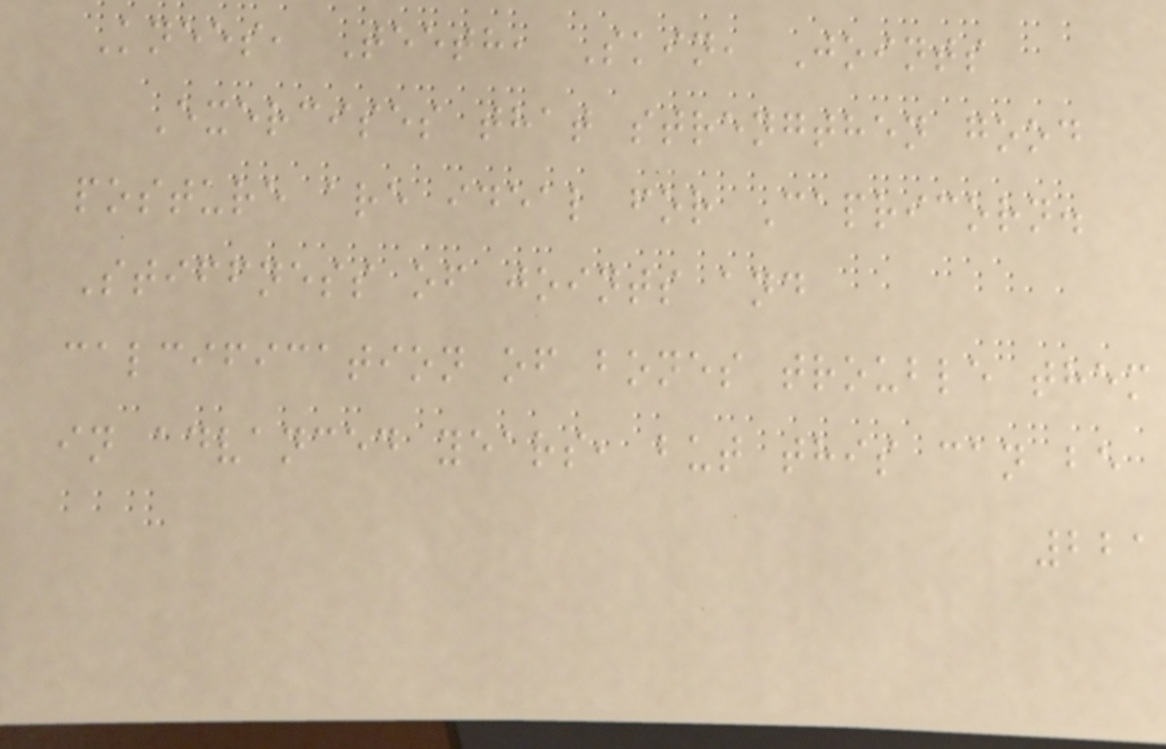Knees, Teeth, Skin, Joints
Exercises that strengthen good
posture are ideal for Capricorn.
Stiffness of joints and
calcification of bones trouble them
in advanced years, but this can be
221
